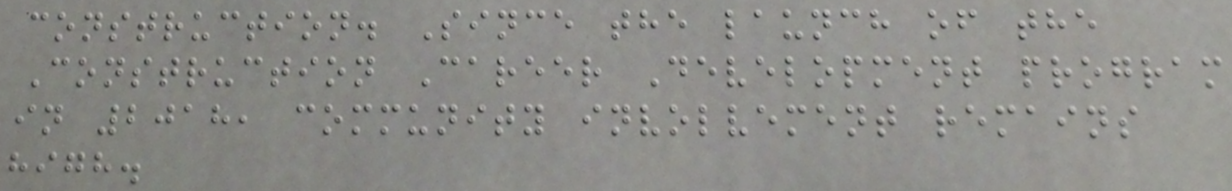construction. Since the launch of the
Construction Career Development program
in 2018, community involvement remains
high.
